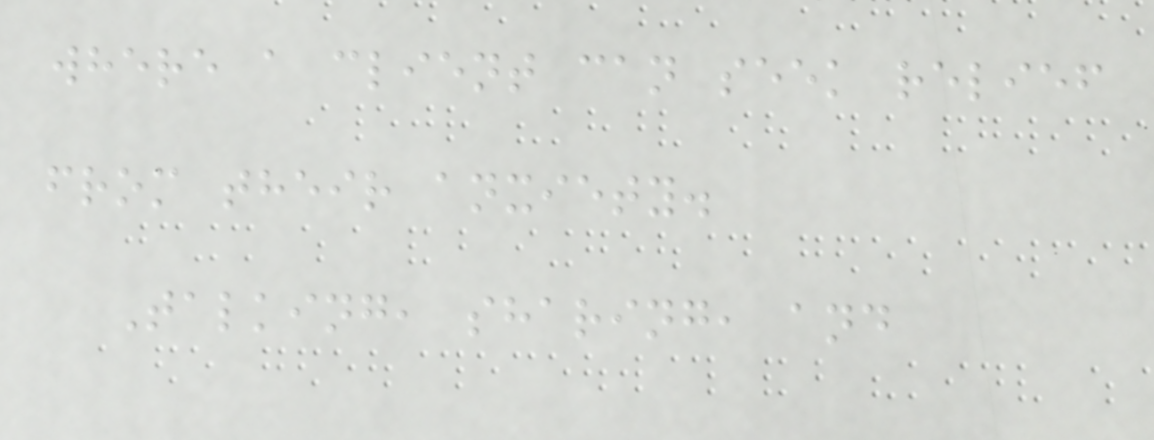where a client can seek relief
from their anxiety.
Talking, sharing, and
